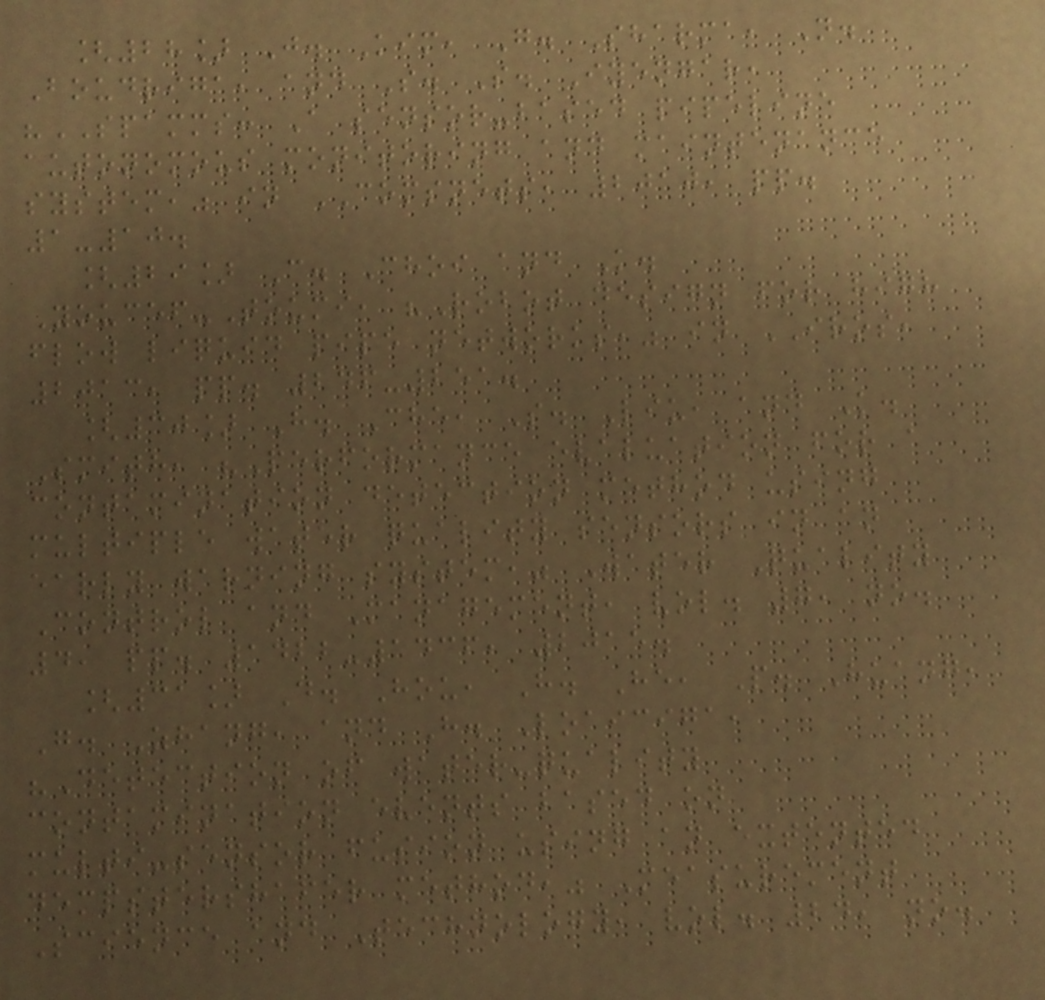[28] J. Kim, G. Sharma, N.
Boudriga, and S. S. Iyengar,
"SPAMMS: A sensor-based pipeline
autonomous monitoring and maintenance
system," in COMSNETS, 2010, pp.
1-10.
[29] C. Choi and K.
Youcef-Toumi, "Robot design for high
flow liquid pipe networks," in IROS,
2013, pp. 246-251.
[30] H. Che, S. Liu, and K.
Smith, "Performance evaluation for a
contamination detection method using
multiple water quality sensors in an
early warning system," Water Quality
Control and Management, vol. 7, no.
4, pp. 1422-1436, 2015.
[31] D. Hou, H. He, P. Huang,
G. Zhang, and H. Loaiciga,
"Detection of water-quality
contamination events based on
multi-sensor fusion using an extented
dempstershafer method," Measurement
Science and Technology, vol. 24, no.
